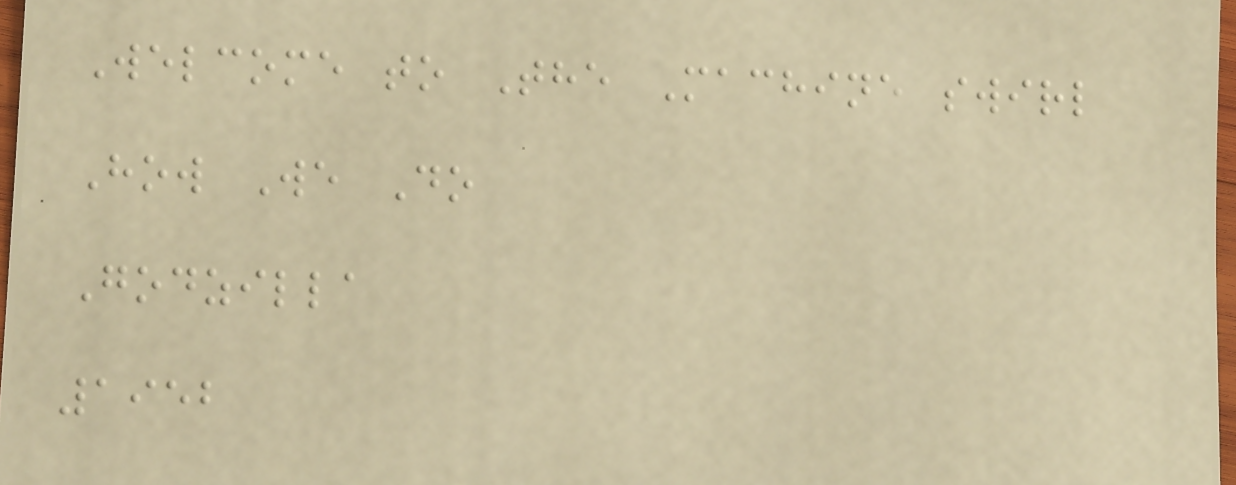Welcome to The Machine swirl
How We Do
Godzilla
1952
